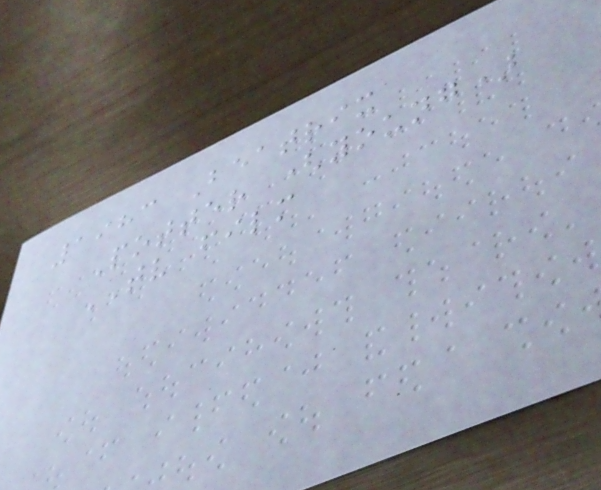1983 Beatrix
Potter (young)
TV film
